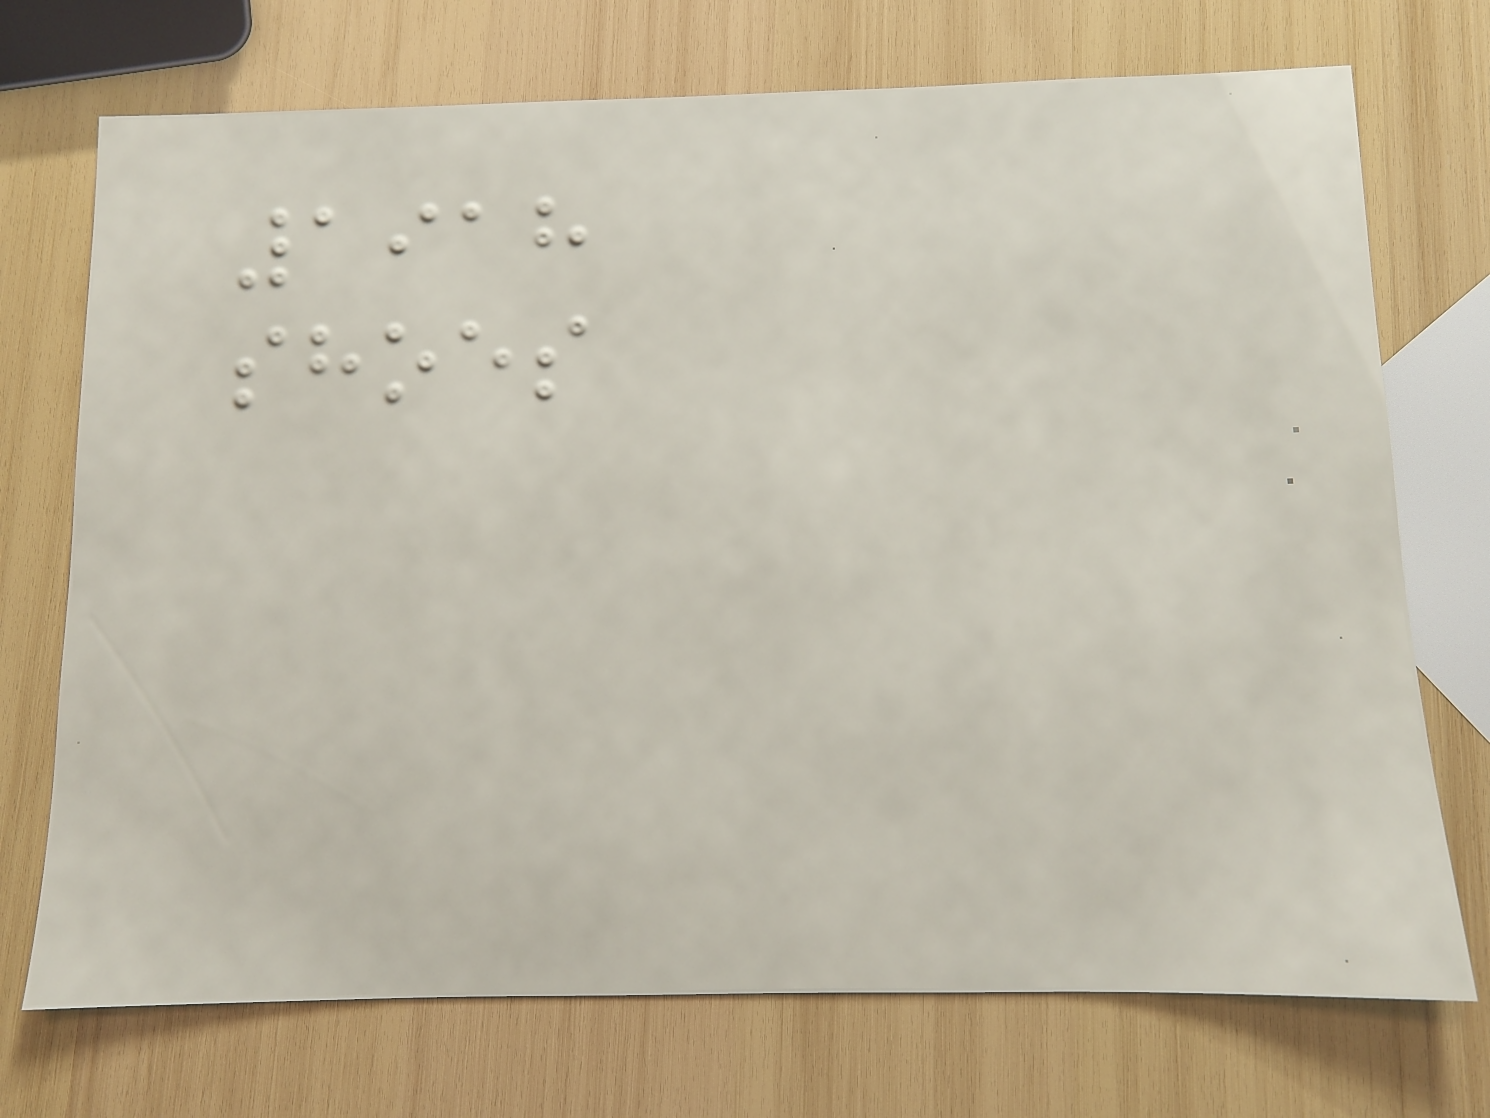1918
shoes
